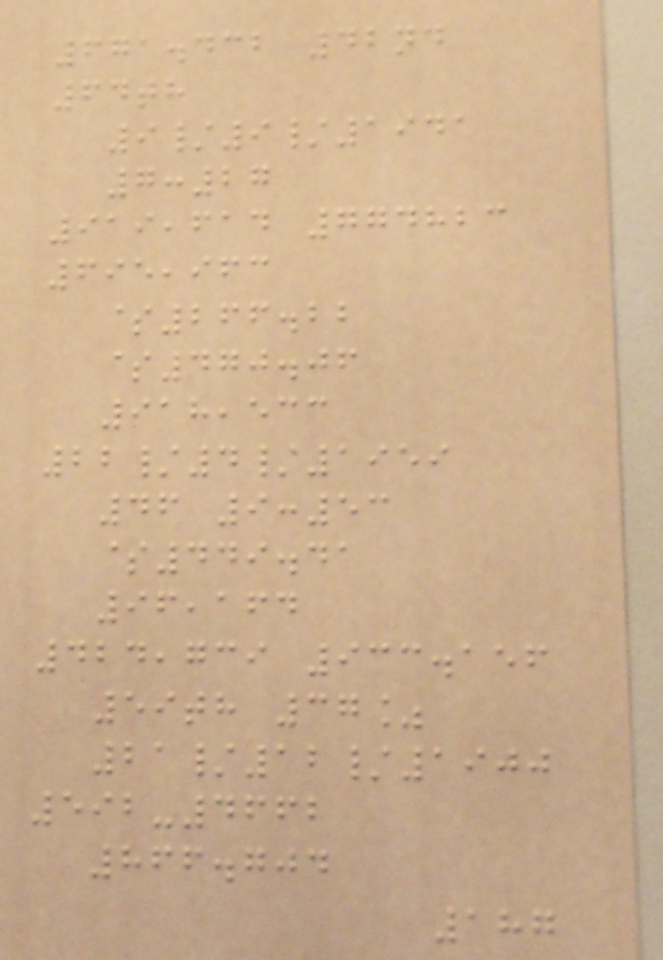671.432 42nd
64th
9/9/1941
7:27
919,614 774823
695,963
$266.22
$470.06
918,533
22/4/1959
46 9:53
$449.41
96,164
424,739 933.156
59th 37%
21/12/1900
592-4662
866.704
187
